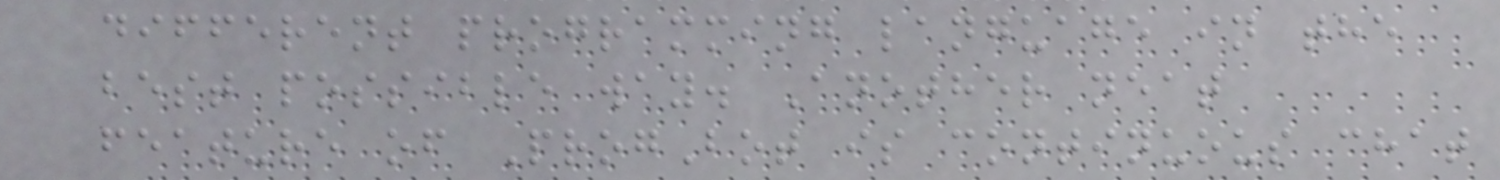different programming language in the
best possible way. Another neat
feature of ProgBot is continuous chat
